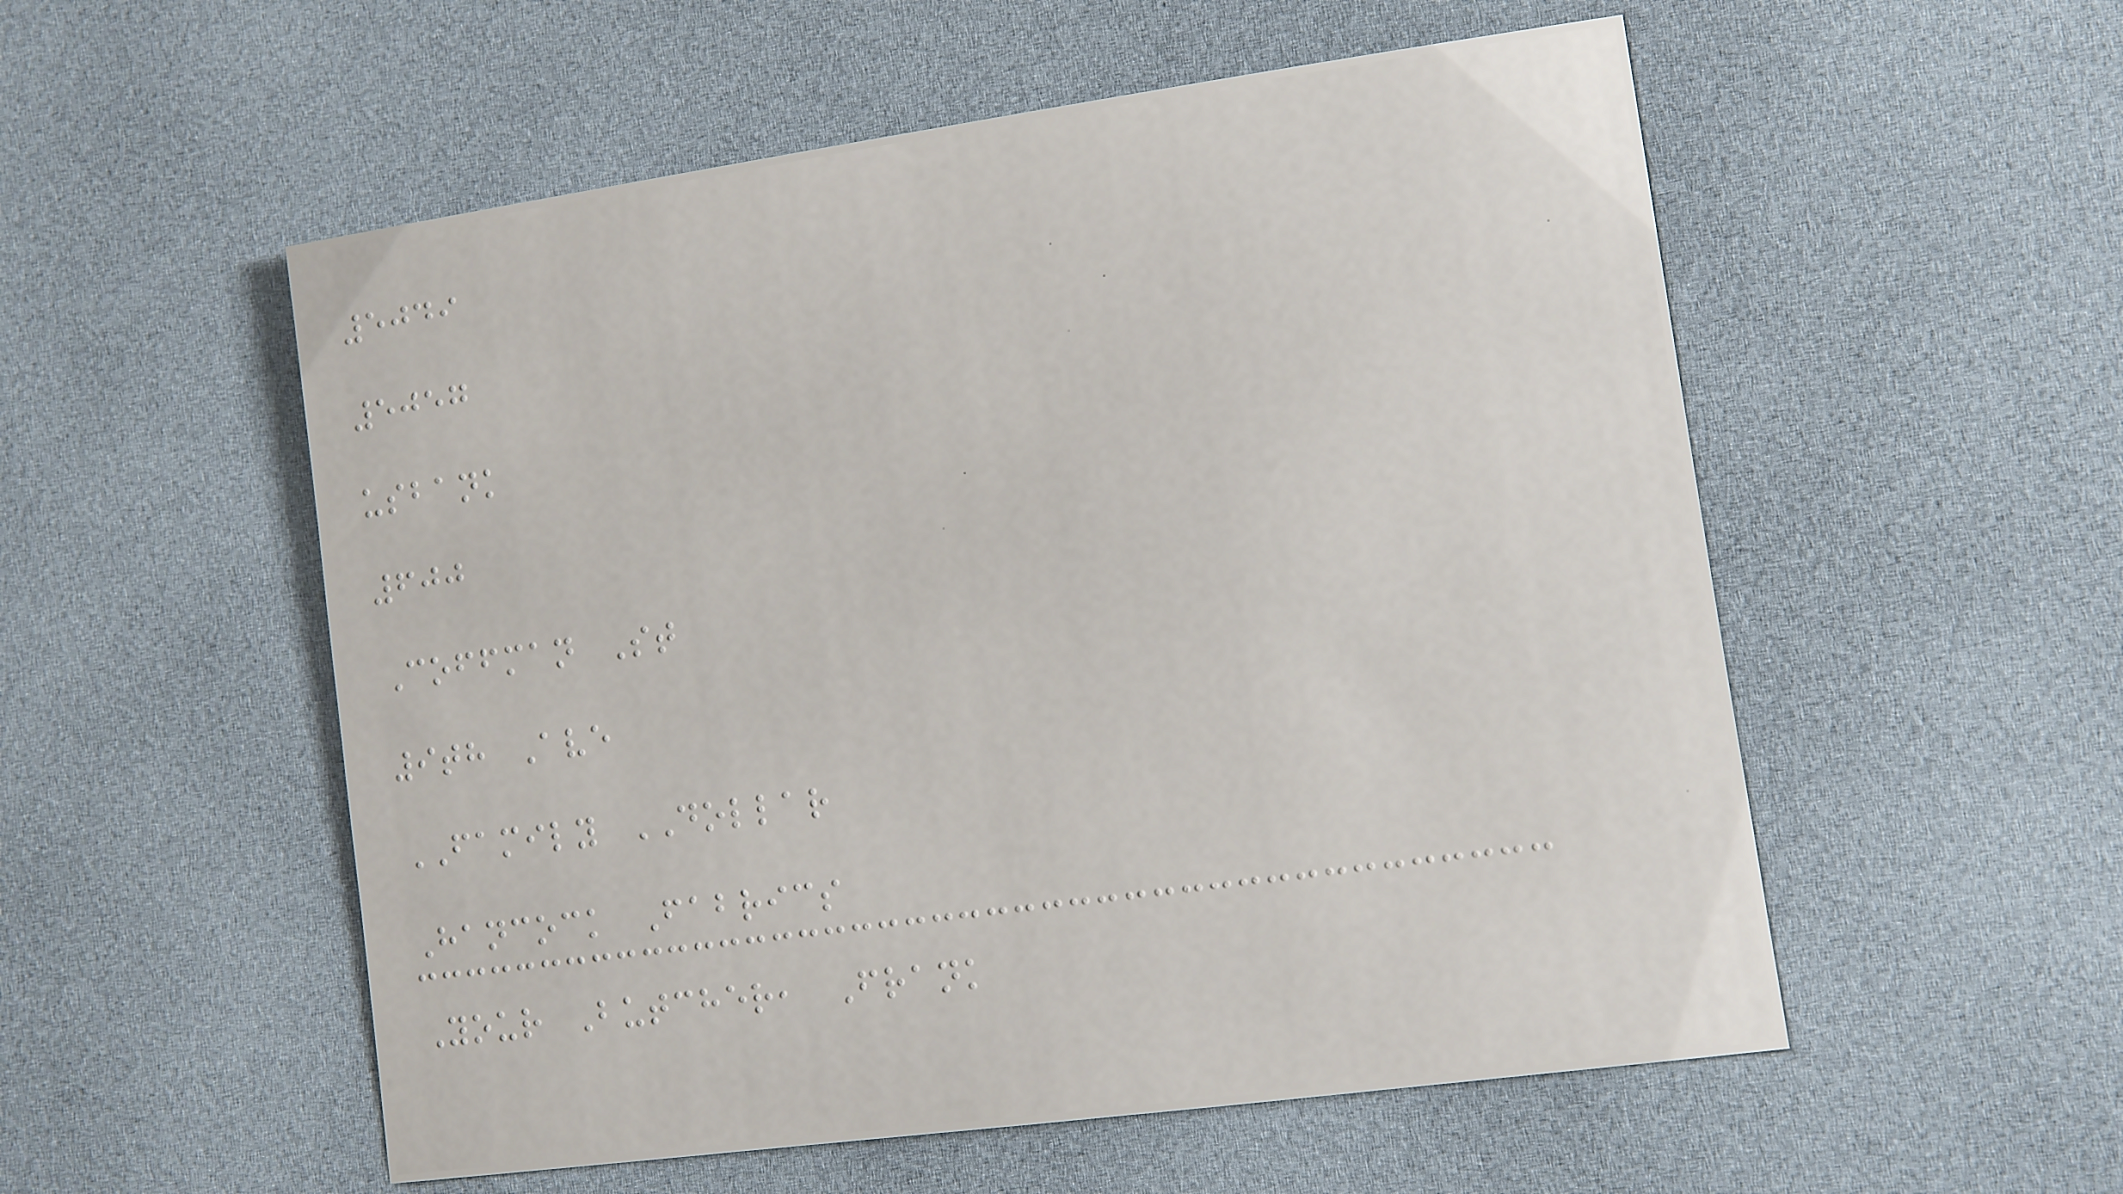5049
5057
usbank
600
Coffman St
9th Ave
FAMILY DOLLAR
Hancock Fabrics
Your Butcher, Frank
